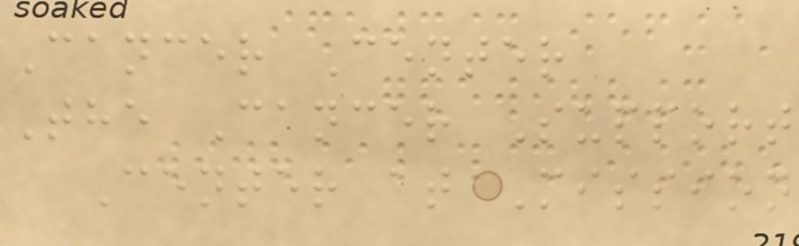Cancer Center
The Cancer Support
Center at Mission
